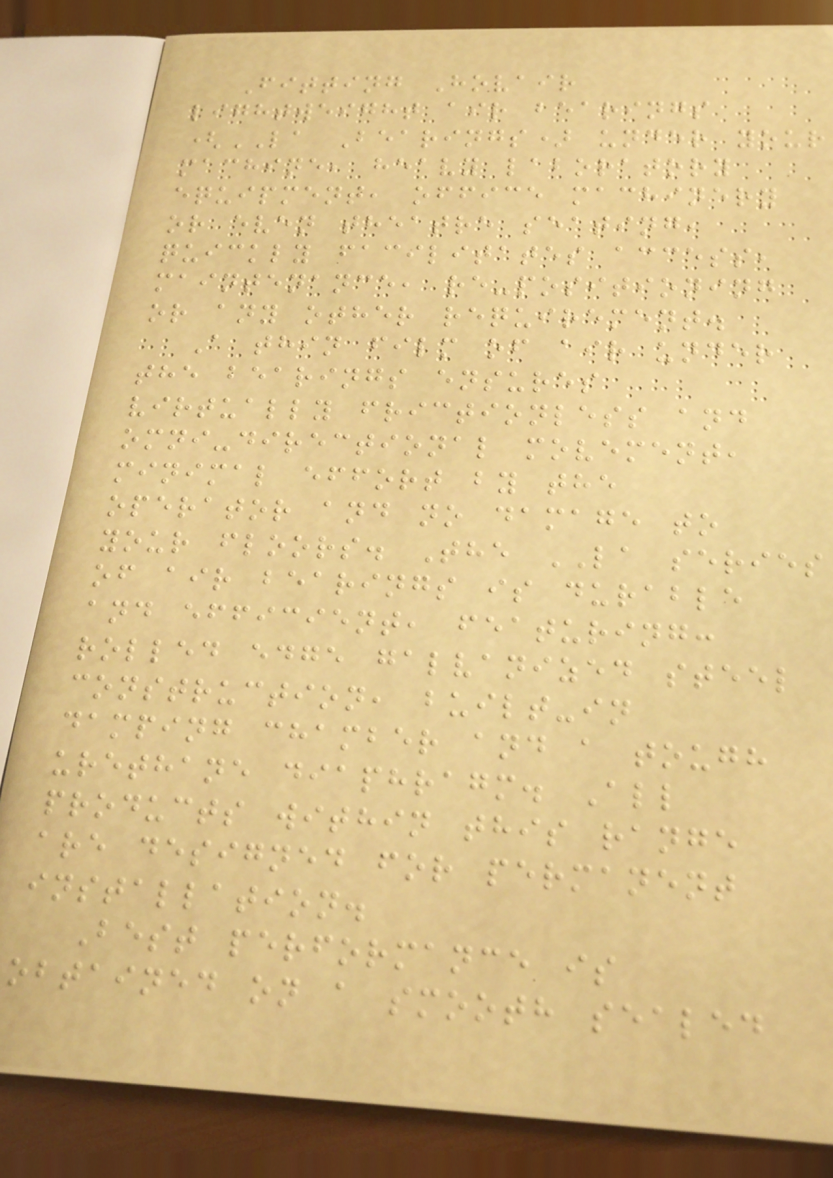Fitting Hovair
lightweight air bearings
(LA Bearings) under your
machine, heavy laboratory
equipment, office machinery
or even theatre seating,
quickly facilitates access,
maintenance, re-positioning
or any other requirement.
A thin film of air under
the bearings ensures
virtually frictionless and
omni-directional movement,
minimal effort by the
operator and no damage to
your floors. The LA series
of air bearings is durable
and efficient, featuring:
rolled edge galvanized steel
construction, built-in
damping chamber and a tough
urethane diaphragm. All
products within this range
are designed for permanent
installation.
Best performance is
obtained on a smooth sealed
